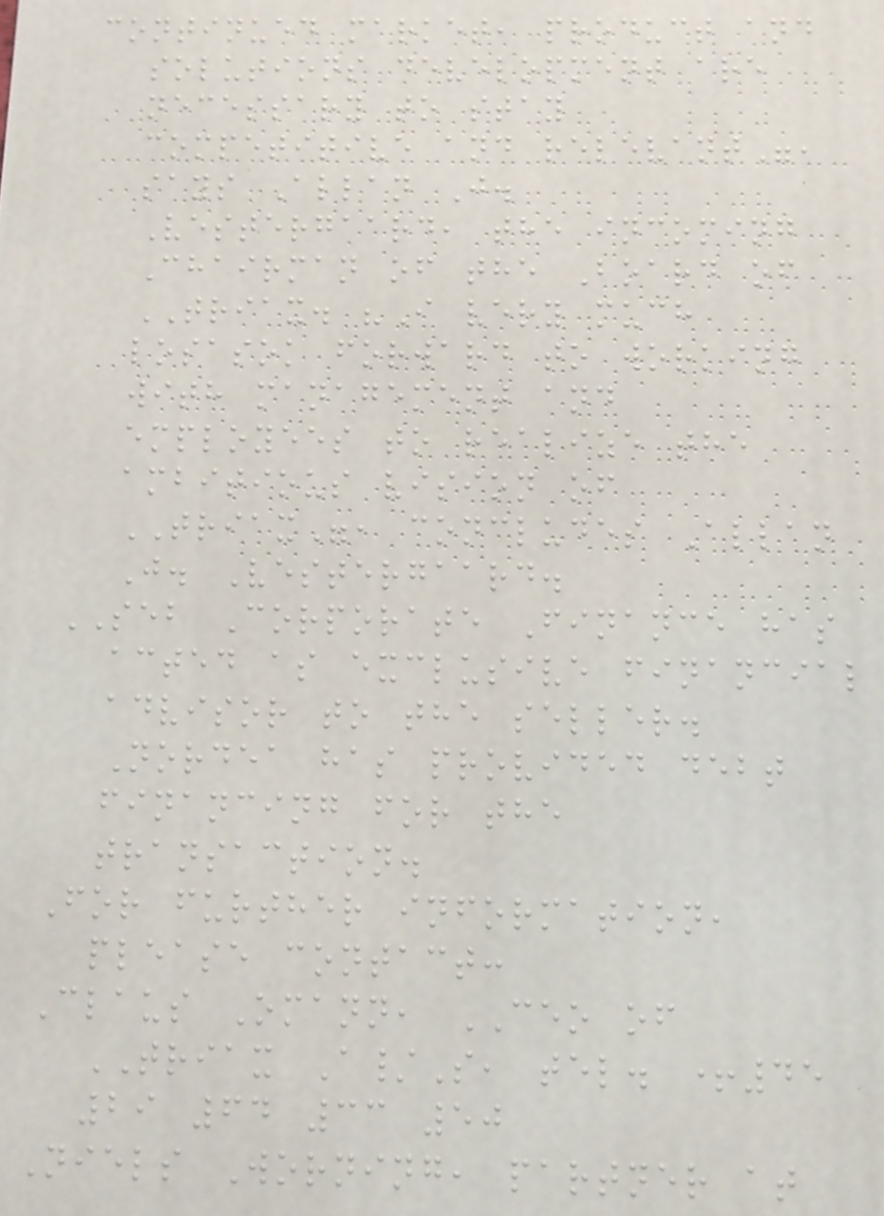continued market, product and
solutions development are
necessary to stay
competitive and relevant",
says Allan J.
Vestergaard, the incoming
Chairman of the Board of
TRIAX. "I very much
losasok forward to working
with management and
employees to realize the
ambitious vision of
TRIAX", concludes Allan
J. Vestergaard.
SEB Corporate Finance has
acted as exclusive financial
advisor to the seller.
Nordea has provided debt
financing for the
transaction.
For further information,
please contact:
Claus Omann, CEO of
TRIAX A/S, tel. +45
29 64 33 50
Niels Worning, partner at
